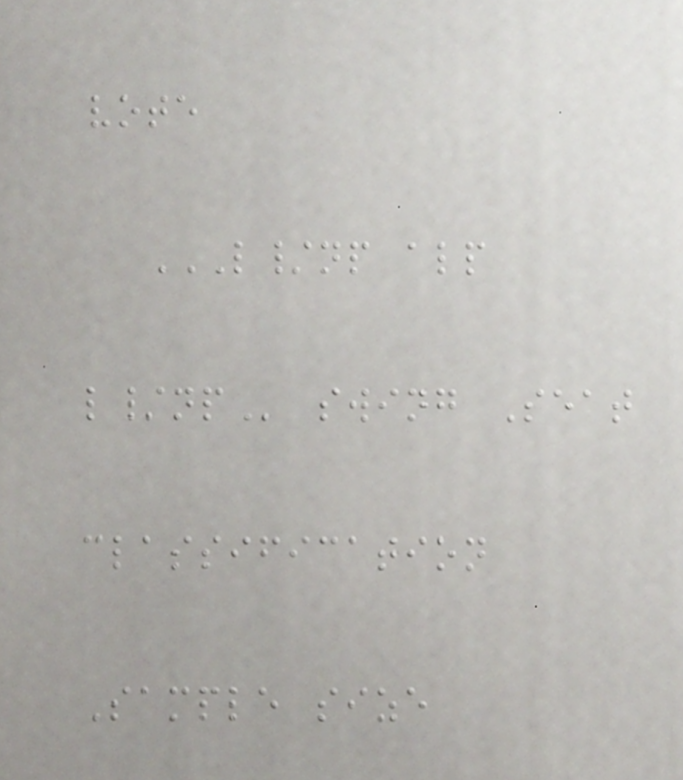vote
L/NP ALP
L/NP swing Seat
classification
Sample size
